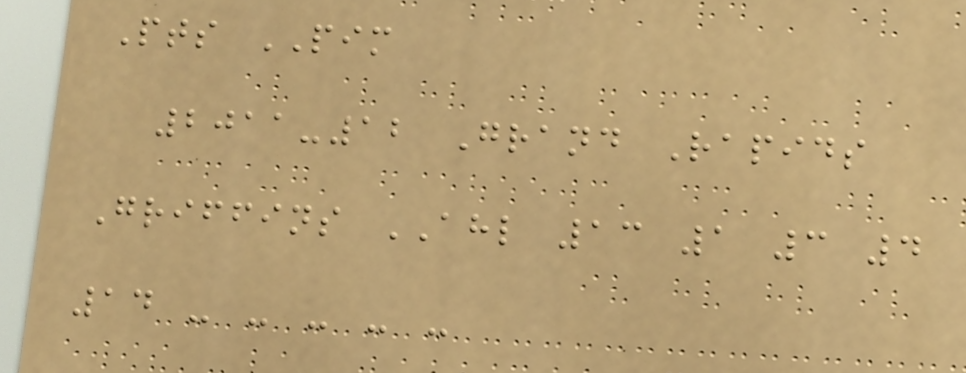Pts PIM
2011-12 Grand Rapids
Griffins AHL 13 1 3 4
14 - - - - -
